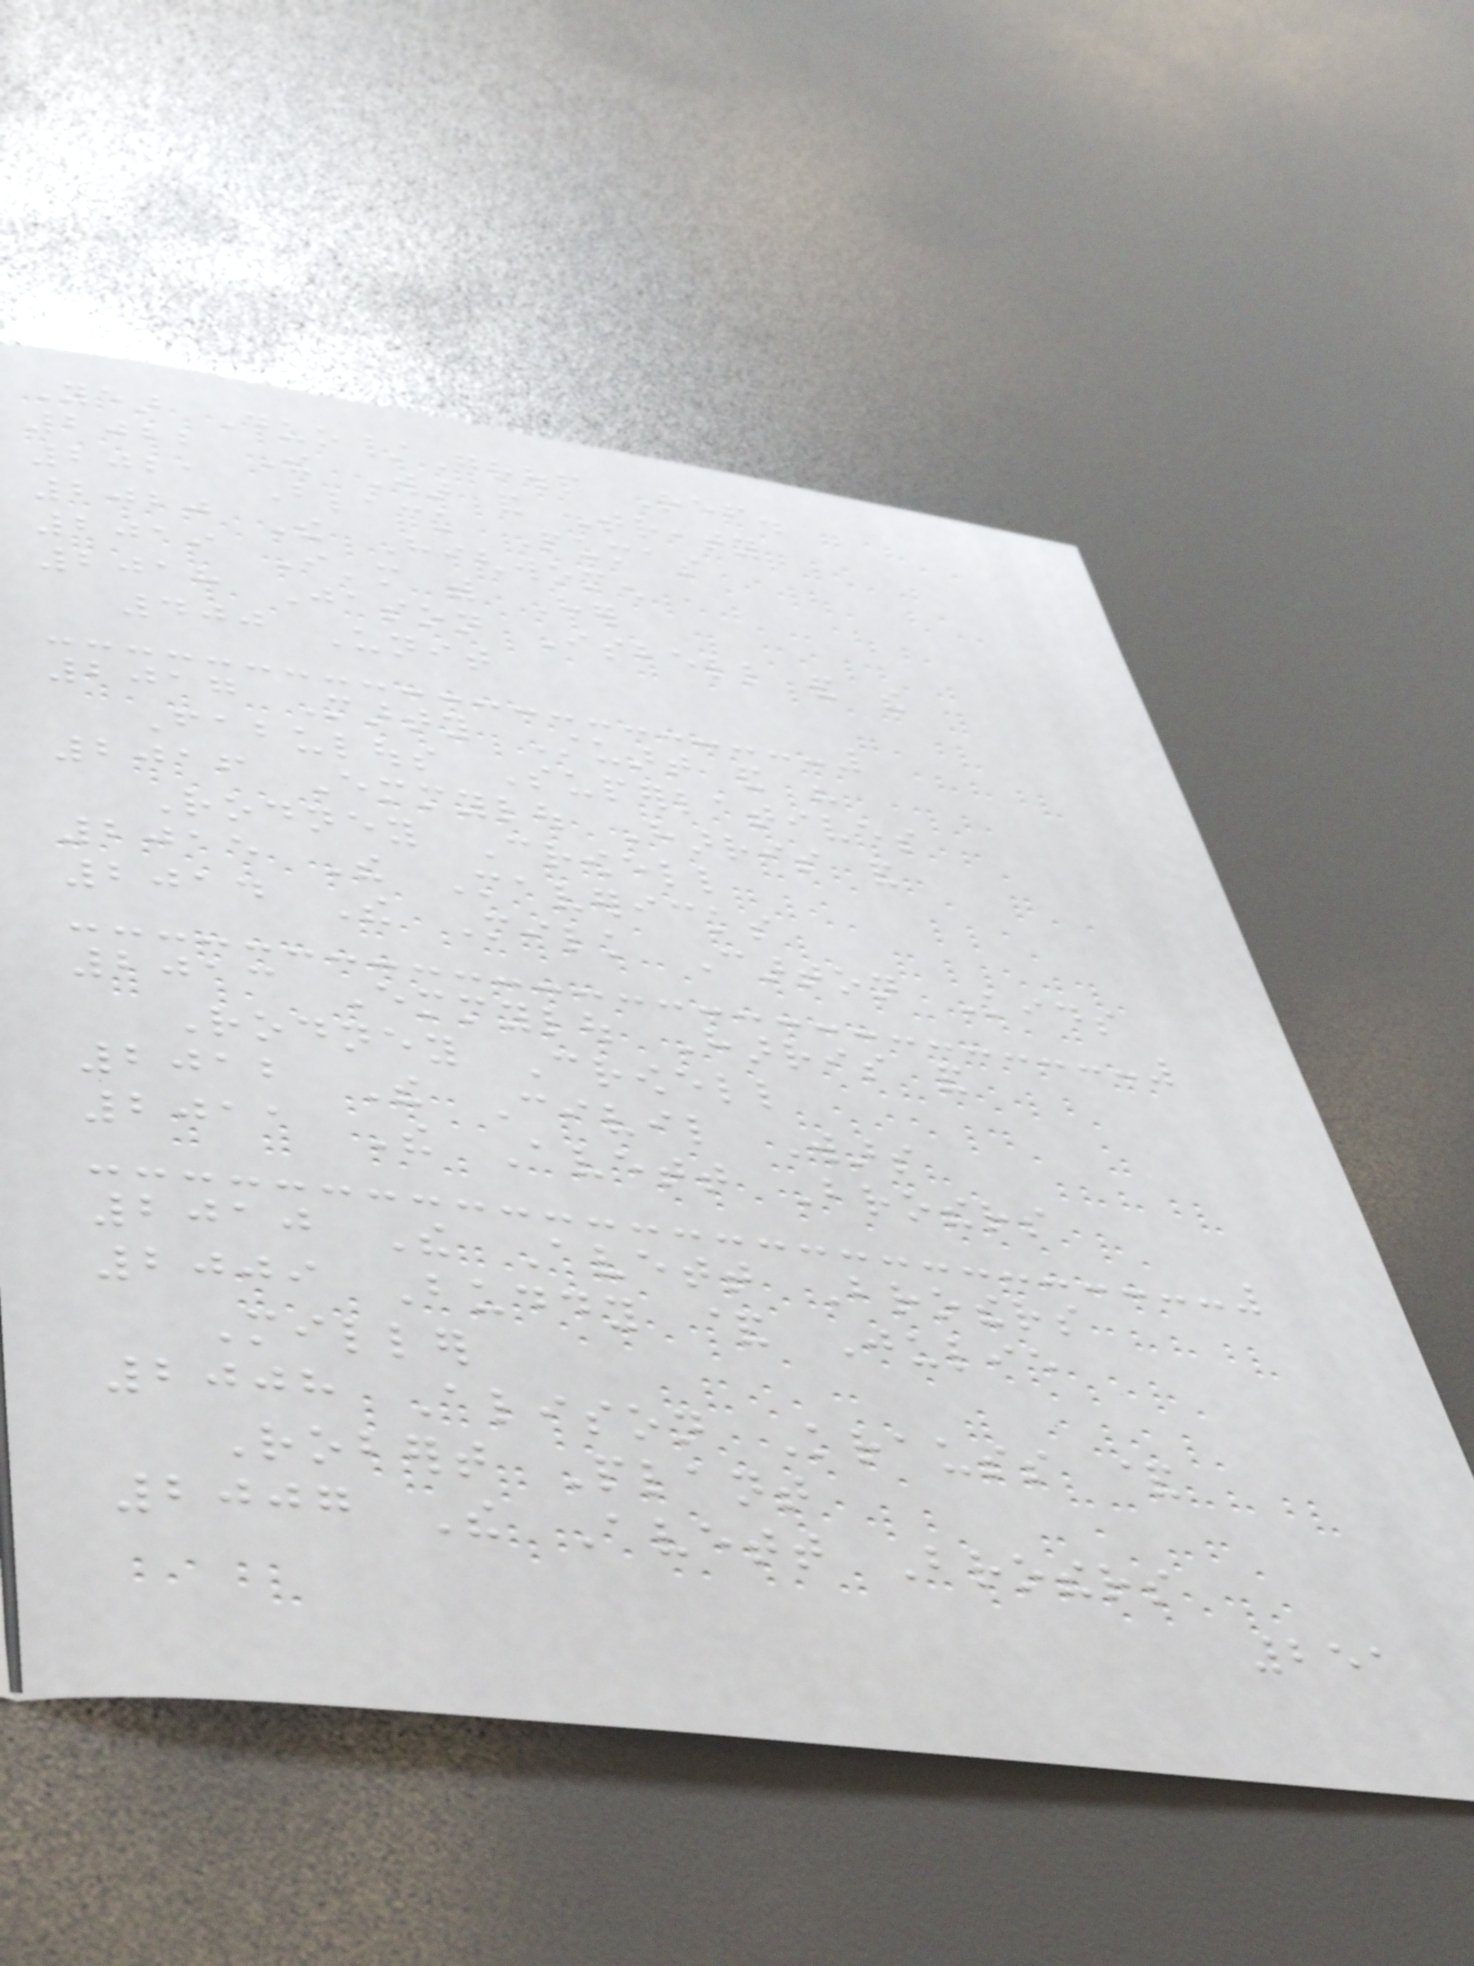Year Duo/Group Ref.
2022 The War and Treaty
2021 Black Pumas
2020 The Highwomen
2019 I'm with Her
2018 Jason Isbell and the
400 Unit
2017 Marty Stuart and his
Fabulous Superlatives
2016 Emmylou Harris and
Rodney Crowell
2015 The Mavericks
2014 The Milk Carton Kids
2013 Emmylou Harris and
Rodney Crowell
2012 The Civil Wars
2011 The Avett Brothers
2010 The Avett Brothers
2009 Buddy & Julie
Miller
2008 Alison Krauss &
Robert Plant
2007 The Avett Brothers
251
